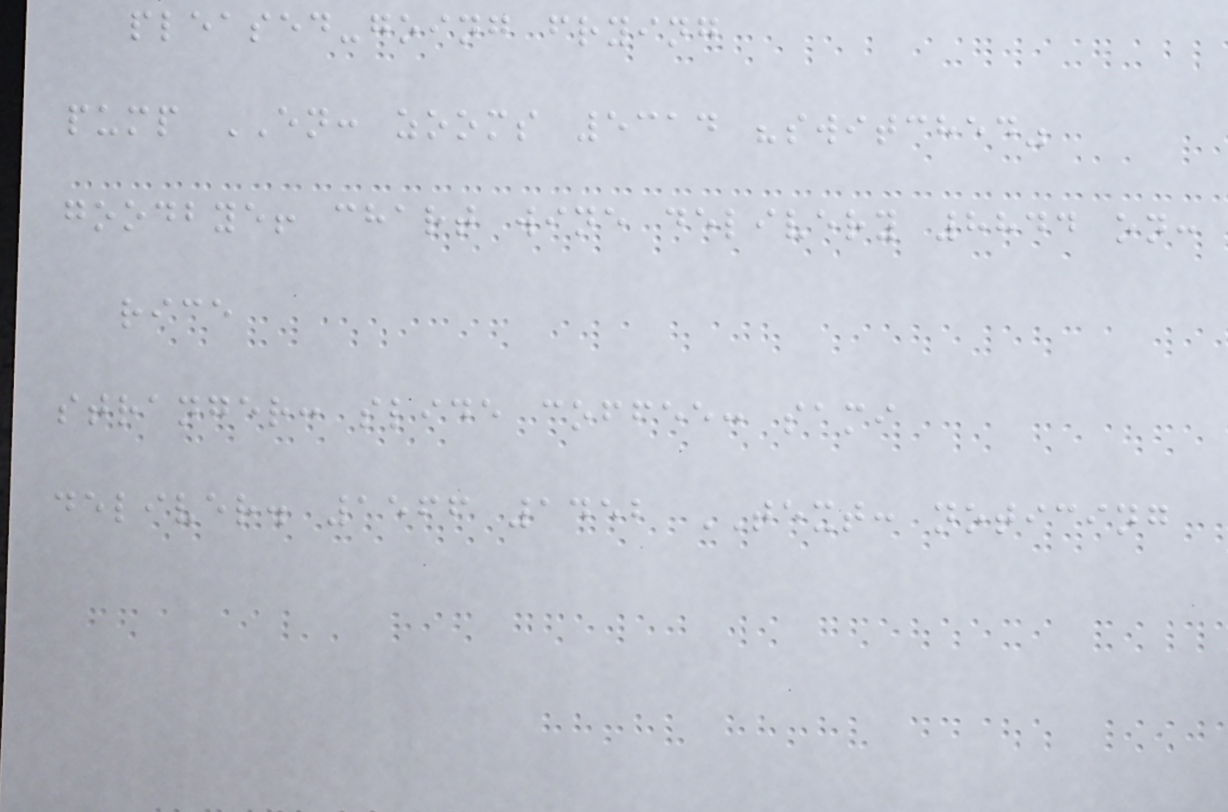pleased-going frying
pump EN: zooms 5314 "switched"
goodbye! chart wine delivery 8844 on:
rice
stranger: slide coffee: sami
deliver. 1566 1452 TEXT: noticing
